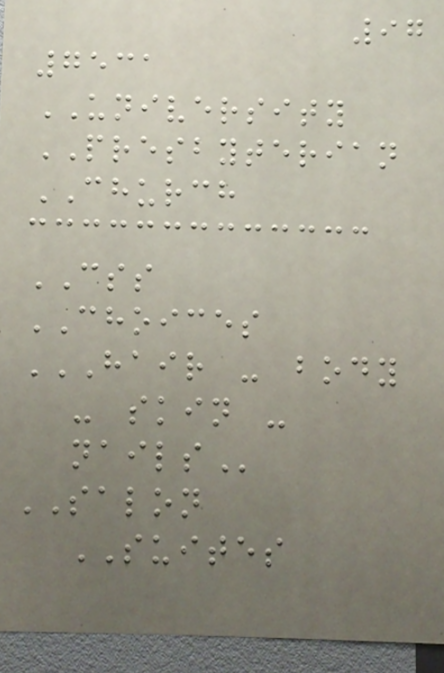97
7531
UNIVERSITY
PRESBYTERIAN
CHURCH
CSS
CHOICES
HAIR - BODY
- SKIN -
NAILS
SALON
SUITES
